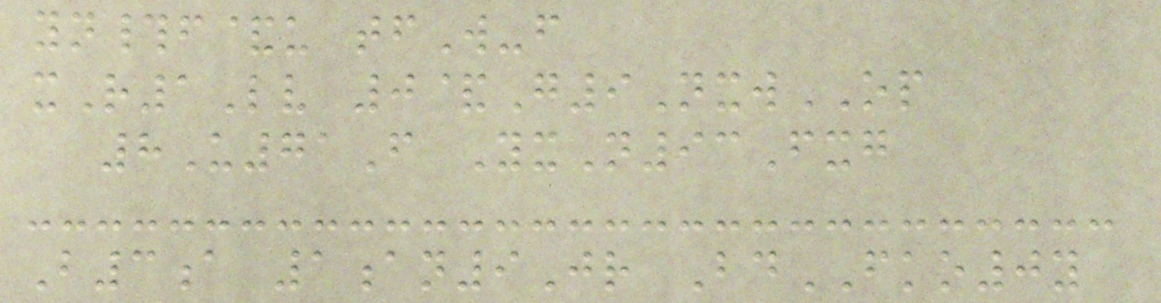yn#f&u tfW-f
xR1Lv 0&G9NxwOP
8U71F YxN93Fxg
B3a 1an9Jr BdFKO0y
